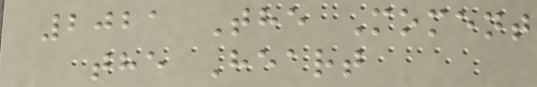2021 The Moment
the Heart
